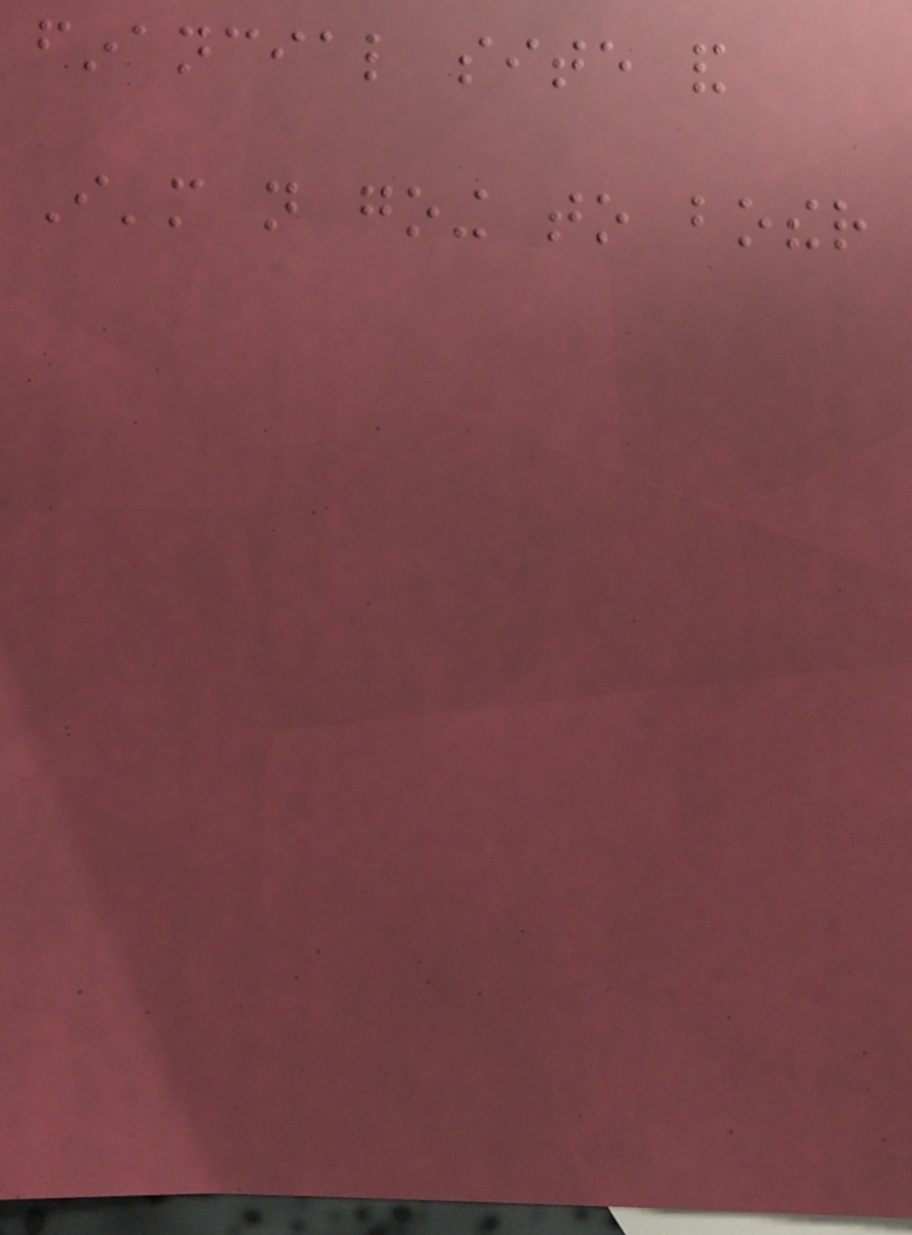financial site and
I'm not going to bother
